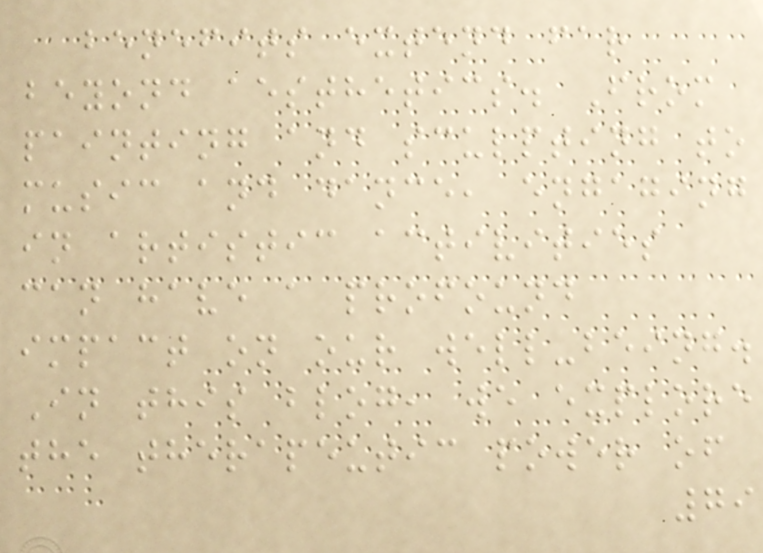benefits extend far
beyond aesthetics. From
painting and sculpting to
music and dance, engaging
in artistic activities
can have a profound
impact on our well-being.
In this blog, we explore
the therapeutic power of
79
